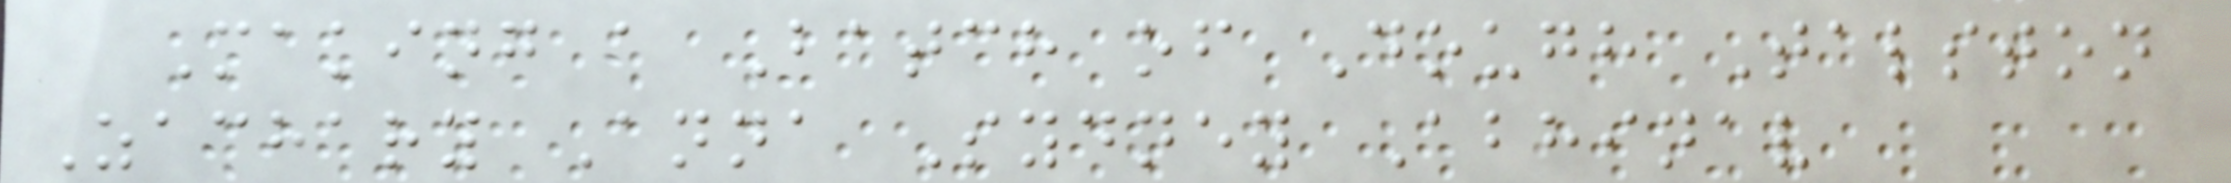Making a Batch of Dough Talston
Zachary Anna Sydney Abhinav
